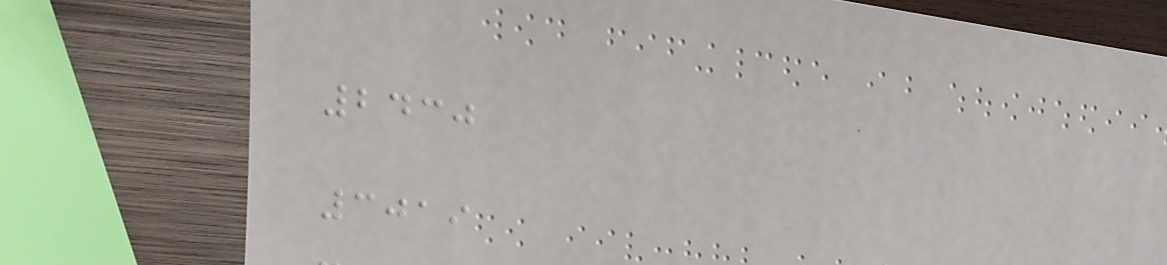2430
3019
